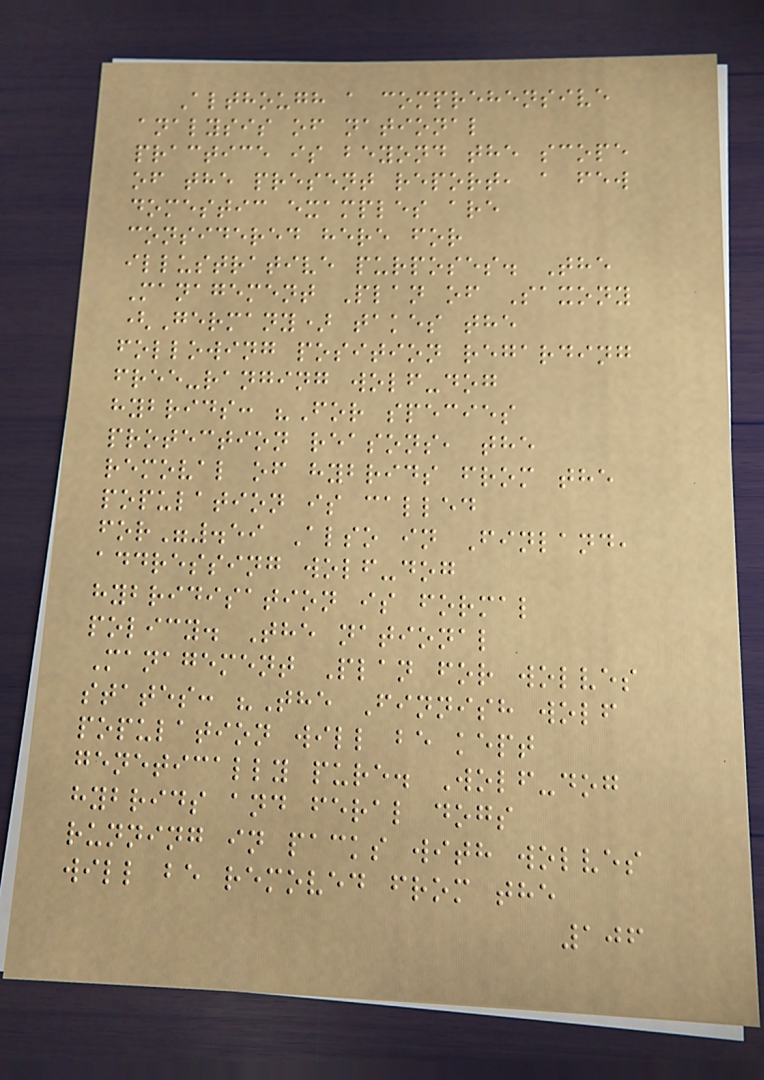Although a comprehensive
analysis of national
practice is beyond the scope
of the present report, a few
domestic examples are
considered here for
illustrative purposes. The
Management Plan of Saxony
(Germany) takes the
following position regarding
free-ranging wolf-dog
hybrids: "For species
protection reasons, the
removal of hybrids from the
population is called
for".59 Also in Finland,
addressing wolf-dog
hybridisation is formal
policy. The national
Management Plan for wolves
states: "The Finnish wolf
population will be kept
genetically pure. Wolf-dog
hybrids and feral dogs
running in packs with wolves
will be removed from the
106
